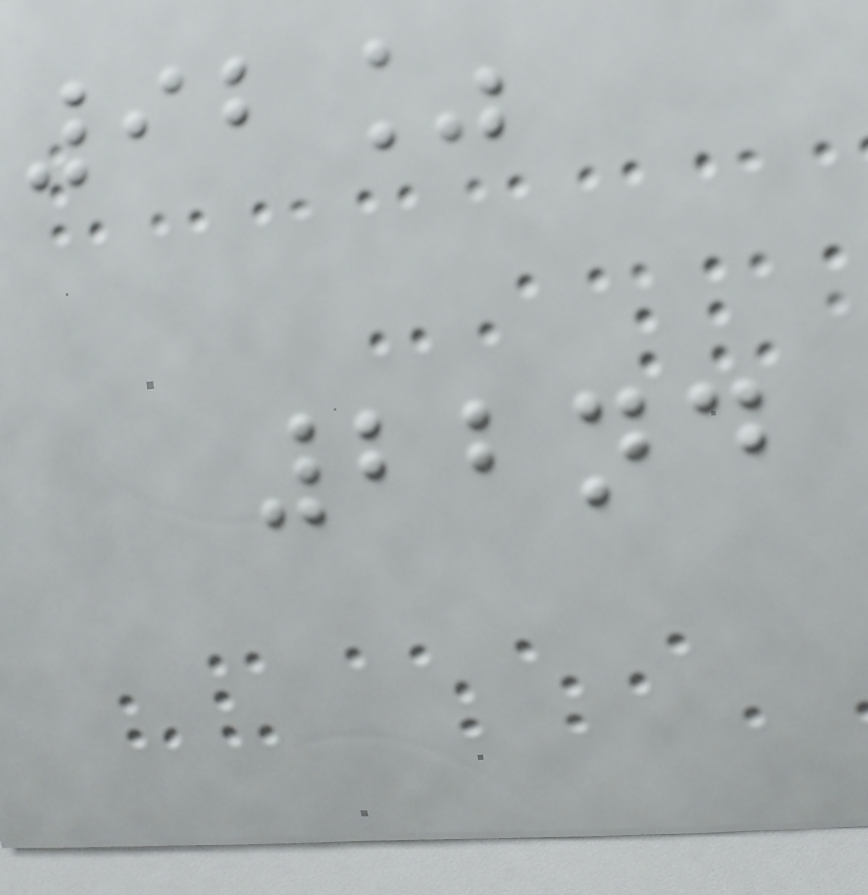92%
22nd
